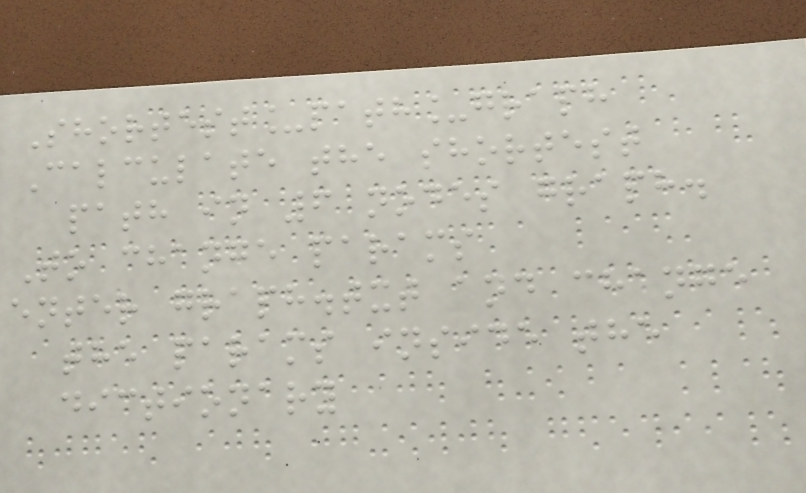Shortest_path_graph
Calculate the shortest
path in 6 nodes graph.
To change params
enter graph.txt and change
the params inside the
dictionary
